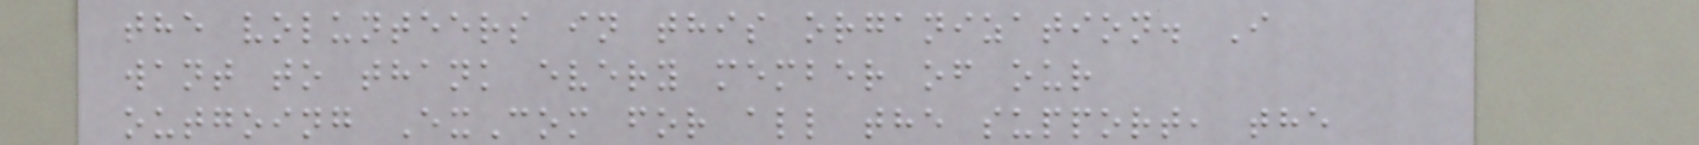the volunteers in this organization. I
want to thank every member of our
outgoing ExCom for all the support, the
